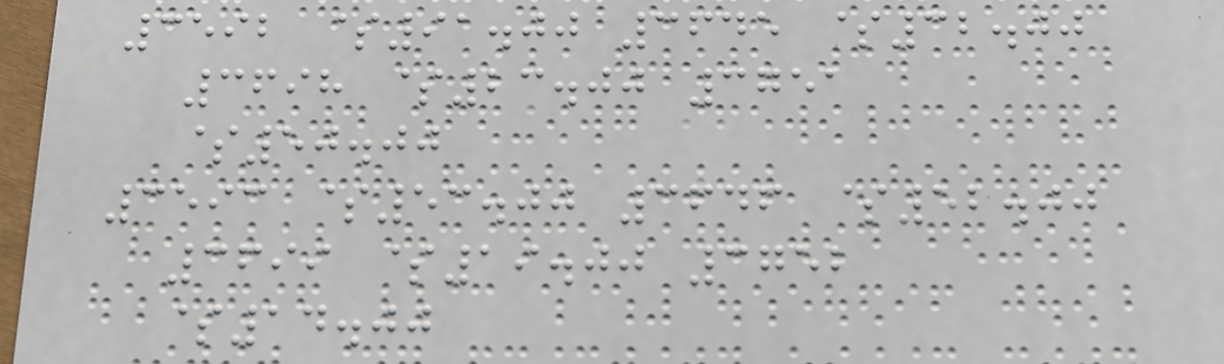3592 $91.00 3645 $32.00
3698 $23.00 3751
$50.00
3593 $53.00 3646 $52.00
3699 $19.00 3752
$14.00
